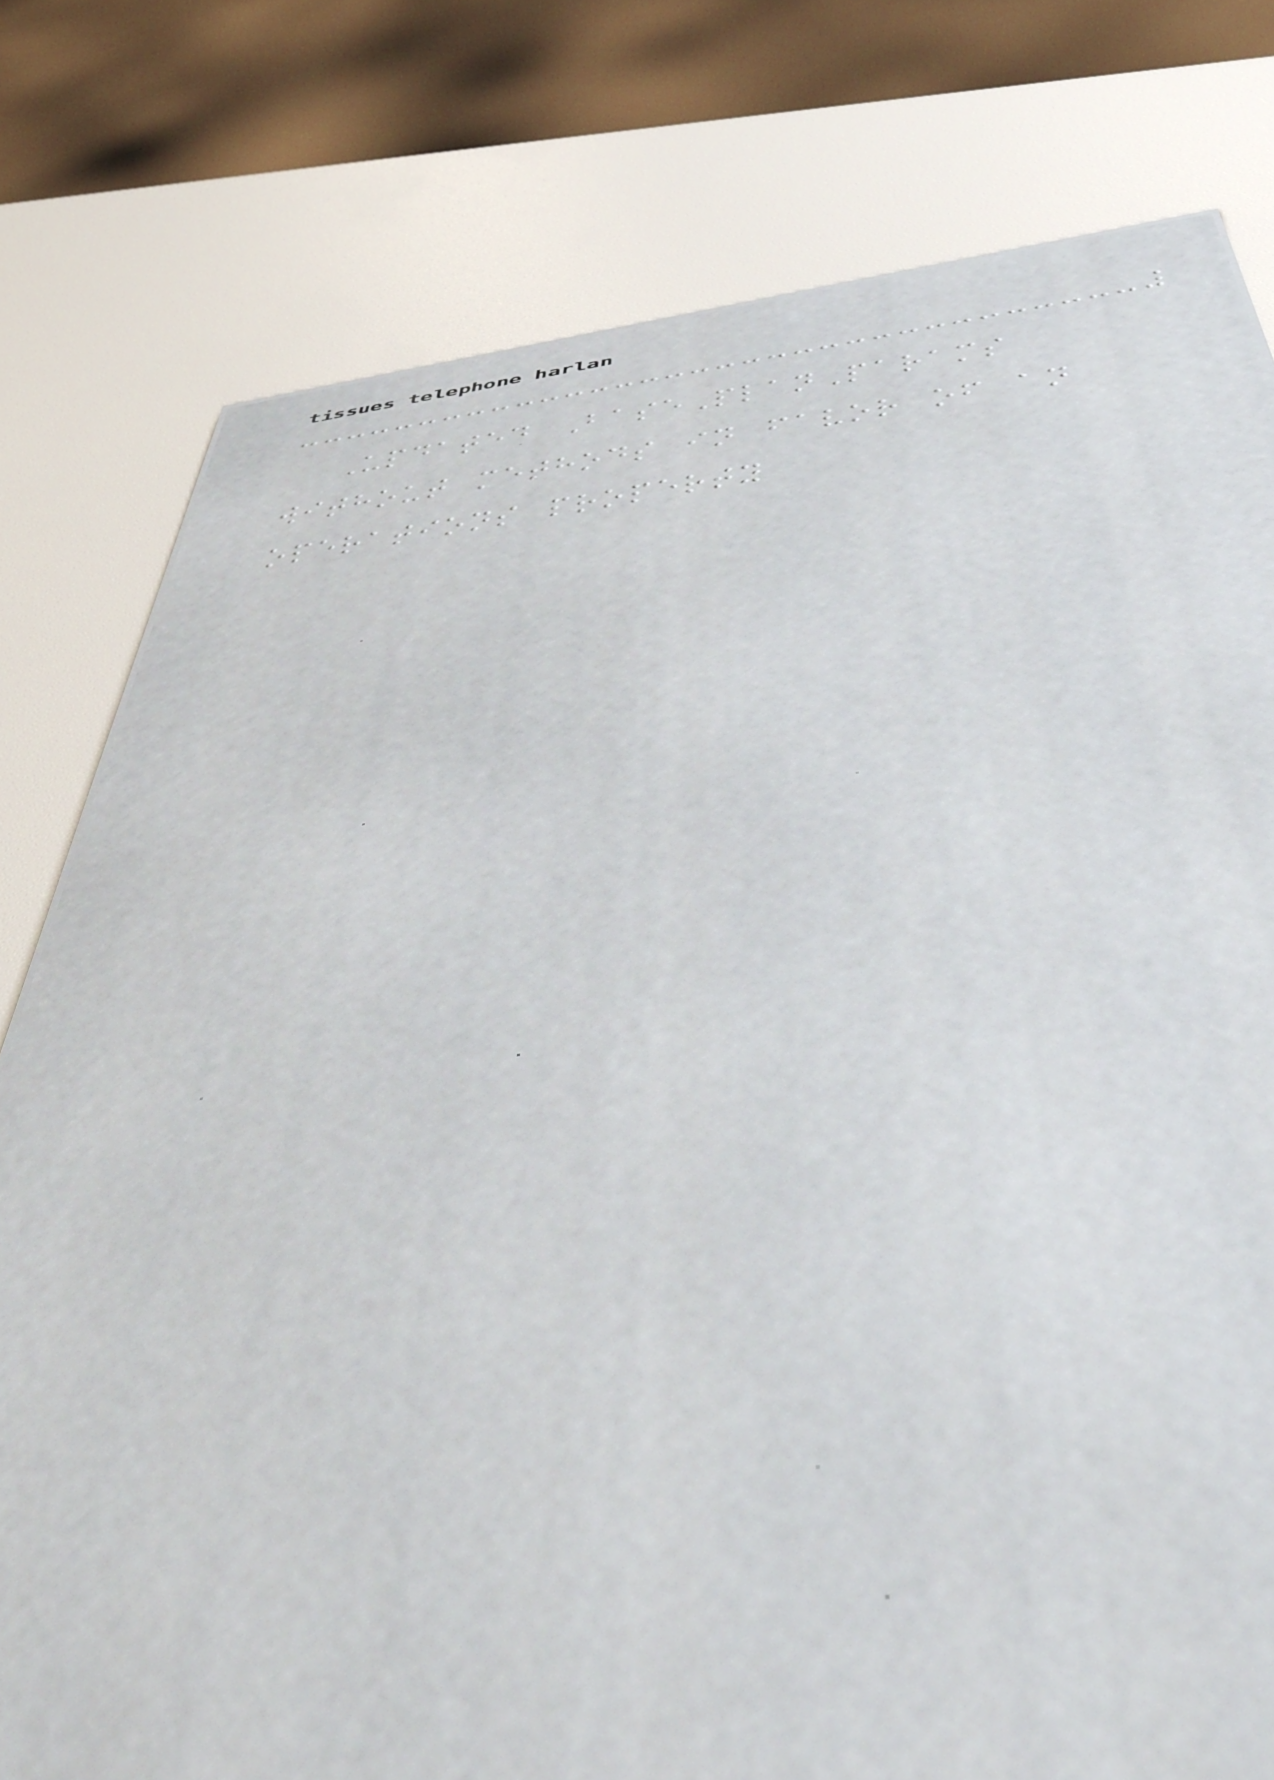Updated BasePlanParams
without methods in favor of an
operations property
